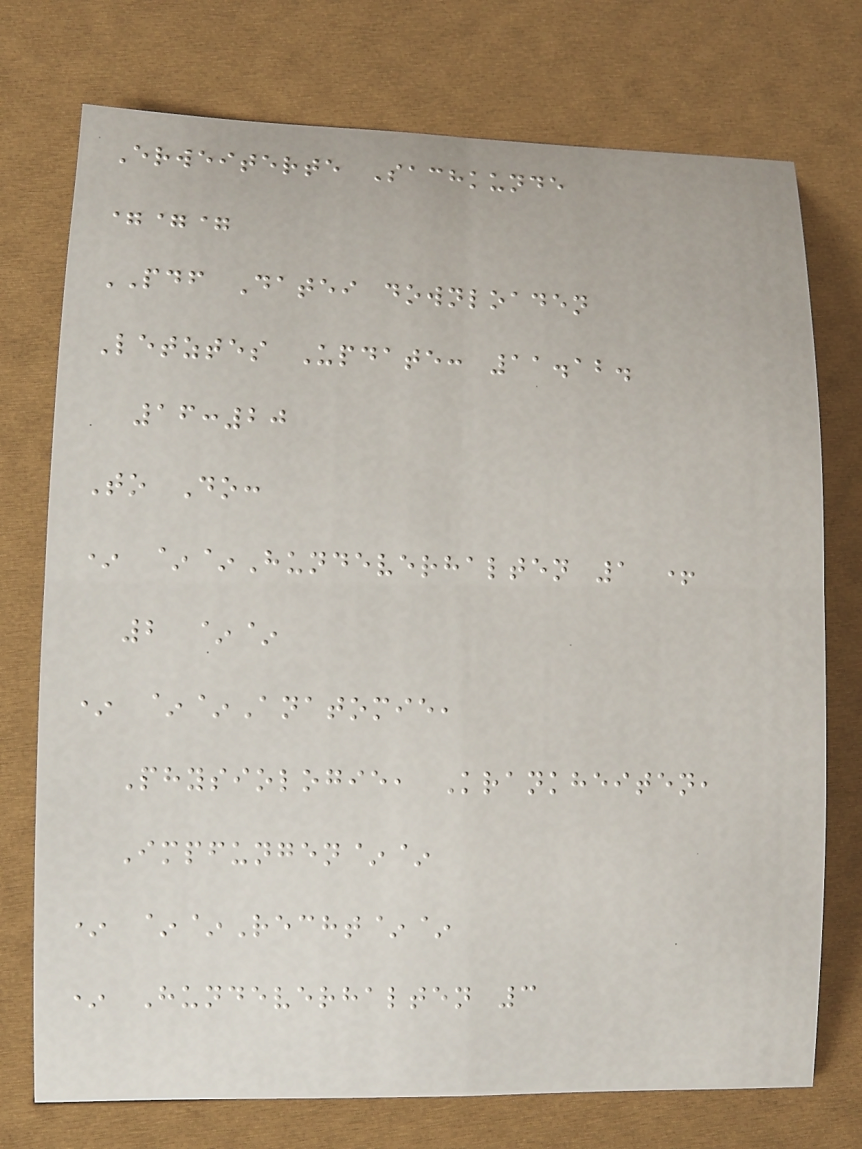Erweiterte Sachkunde
===
PDF Datei downloaden
Letztes Update: 11.12.
16:20
To Do:
* ~~Hundeverhalten 1 +
2 ~~
* ~~Anatomie,
Physiologie, Krankheiten,
Impfungen~~
* ~~Recht~~
* Hundeverhalten 3
